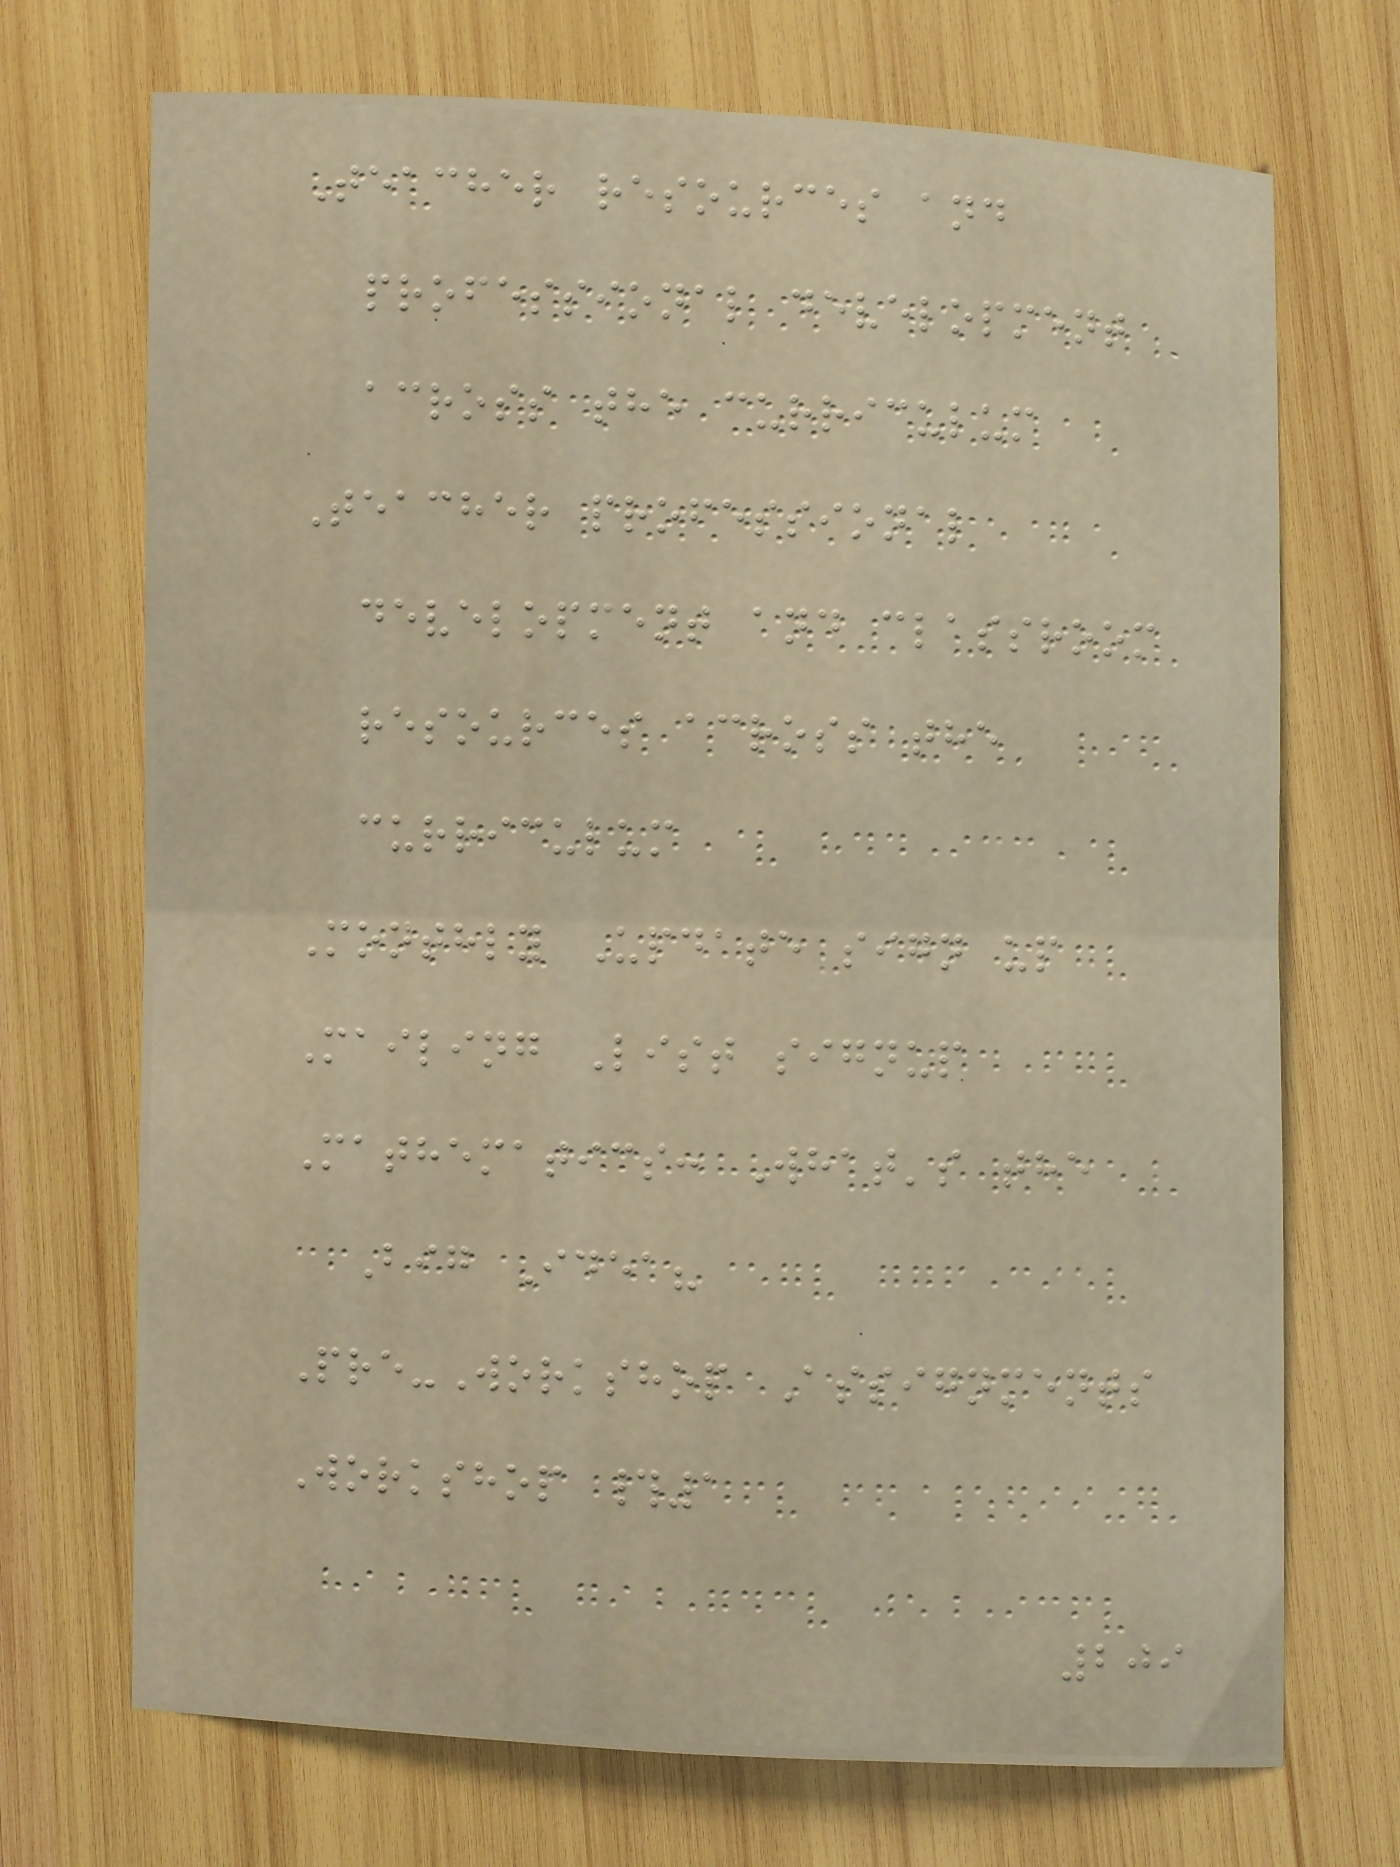Teacher resources and
professional development
across the curriculum
Teacher professional
development and classroom
resources across the
curriculum
Monthly Update sign up
Mailing List signup
Mathematics: What's the
Big Idea?
Pre-Workshop Assignments
Workshop #1
209
